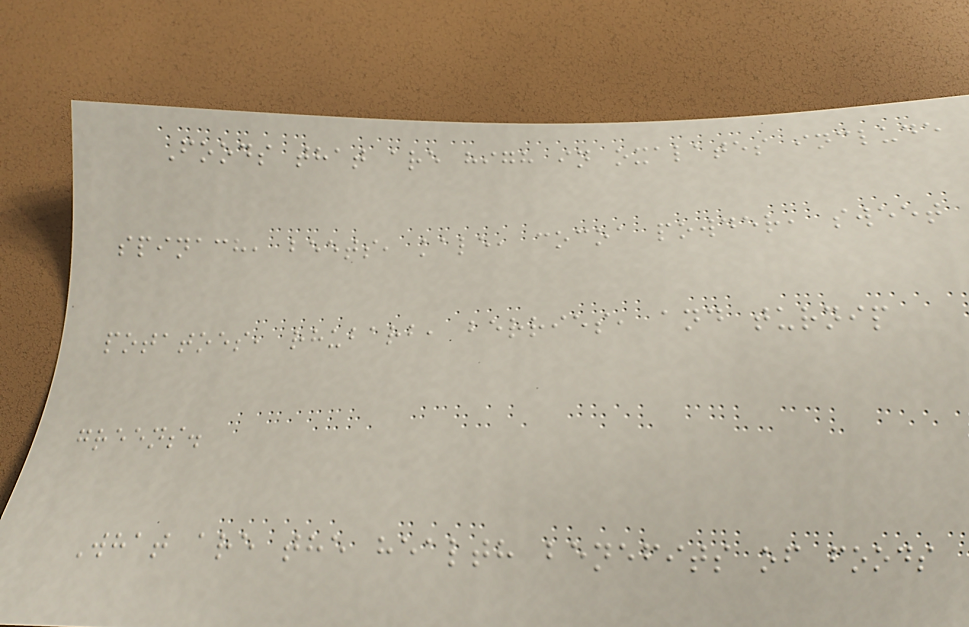Foods that are high in oxalates include
spinach, beets, kale, cocoa powder, sweet
potatoes, rhubarb, berries, and turnip
greens.
What are the health benefits of foods
